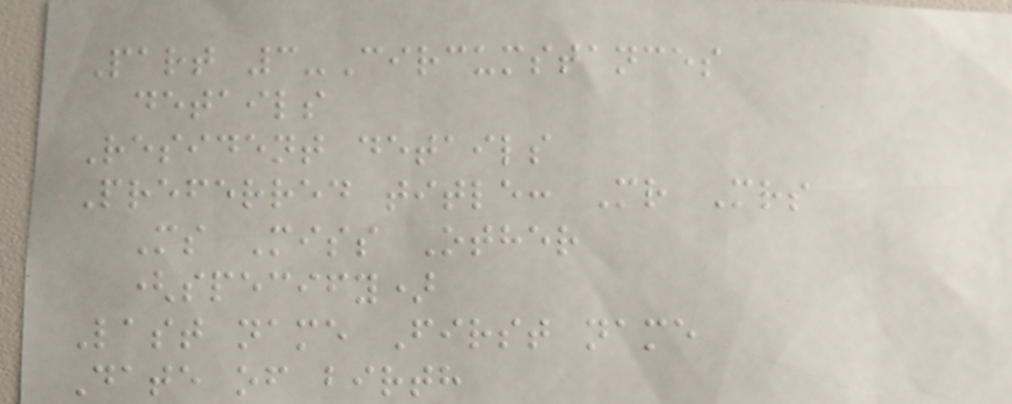Part 3-Circumstances
details
Resident details
Preferred title: Mr Mrs
Ms Miss Other
(specify)
Last name First name
Date of birth
